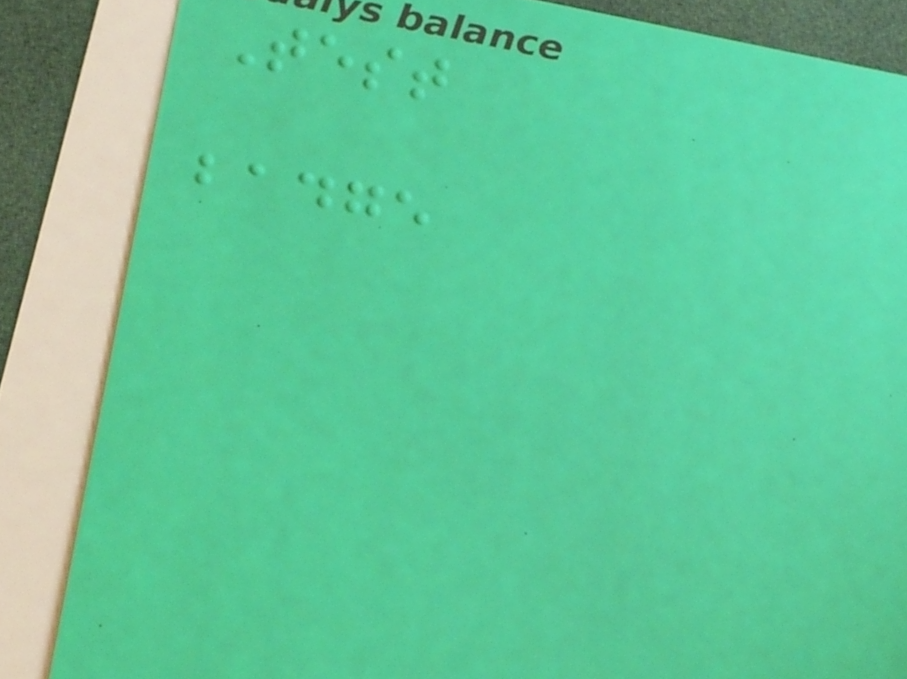Test
badge
